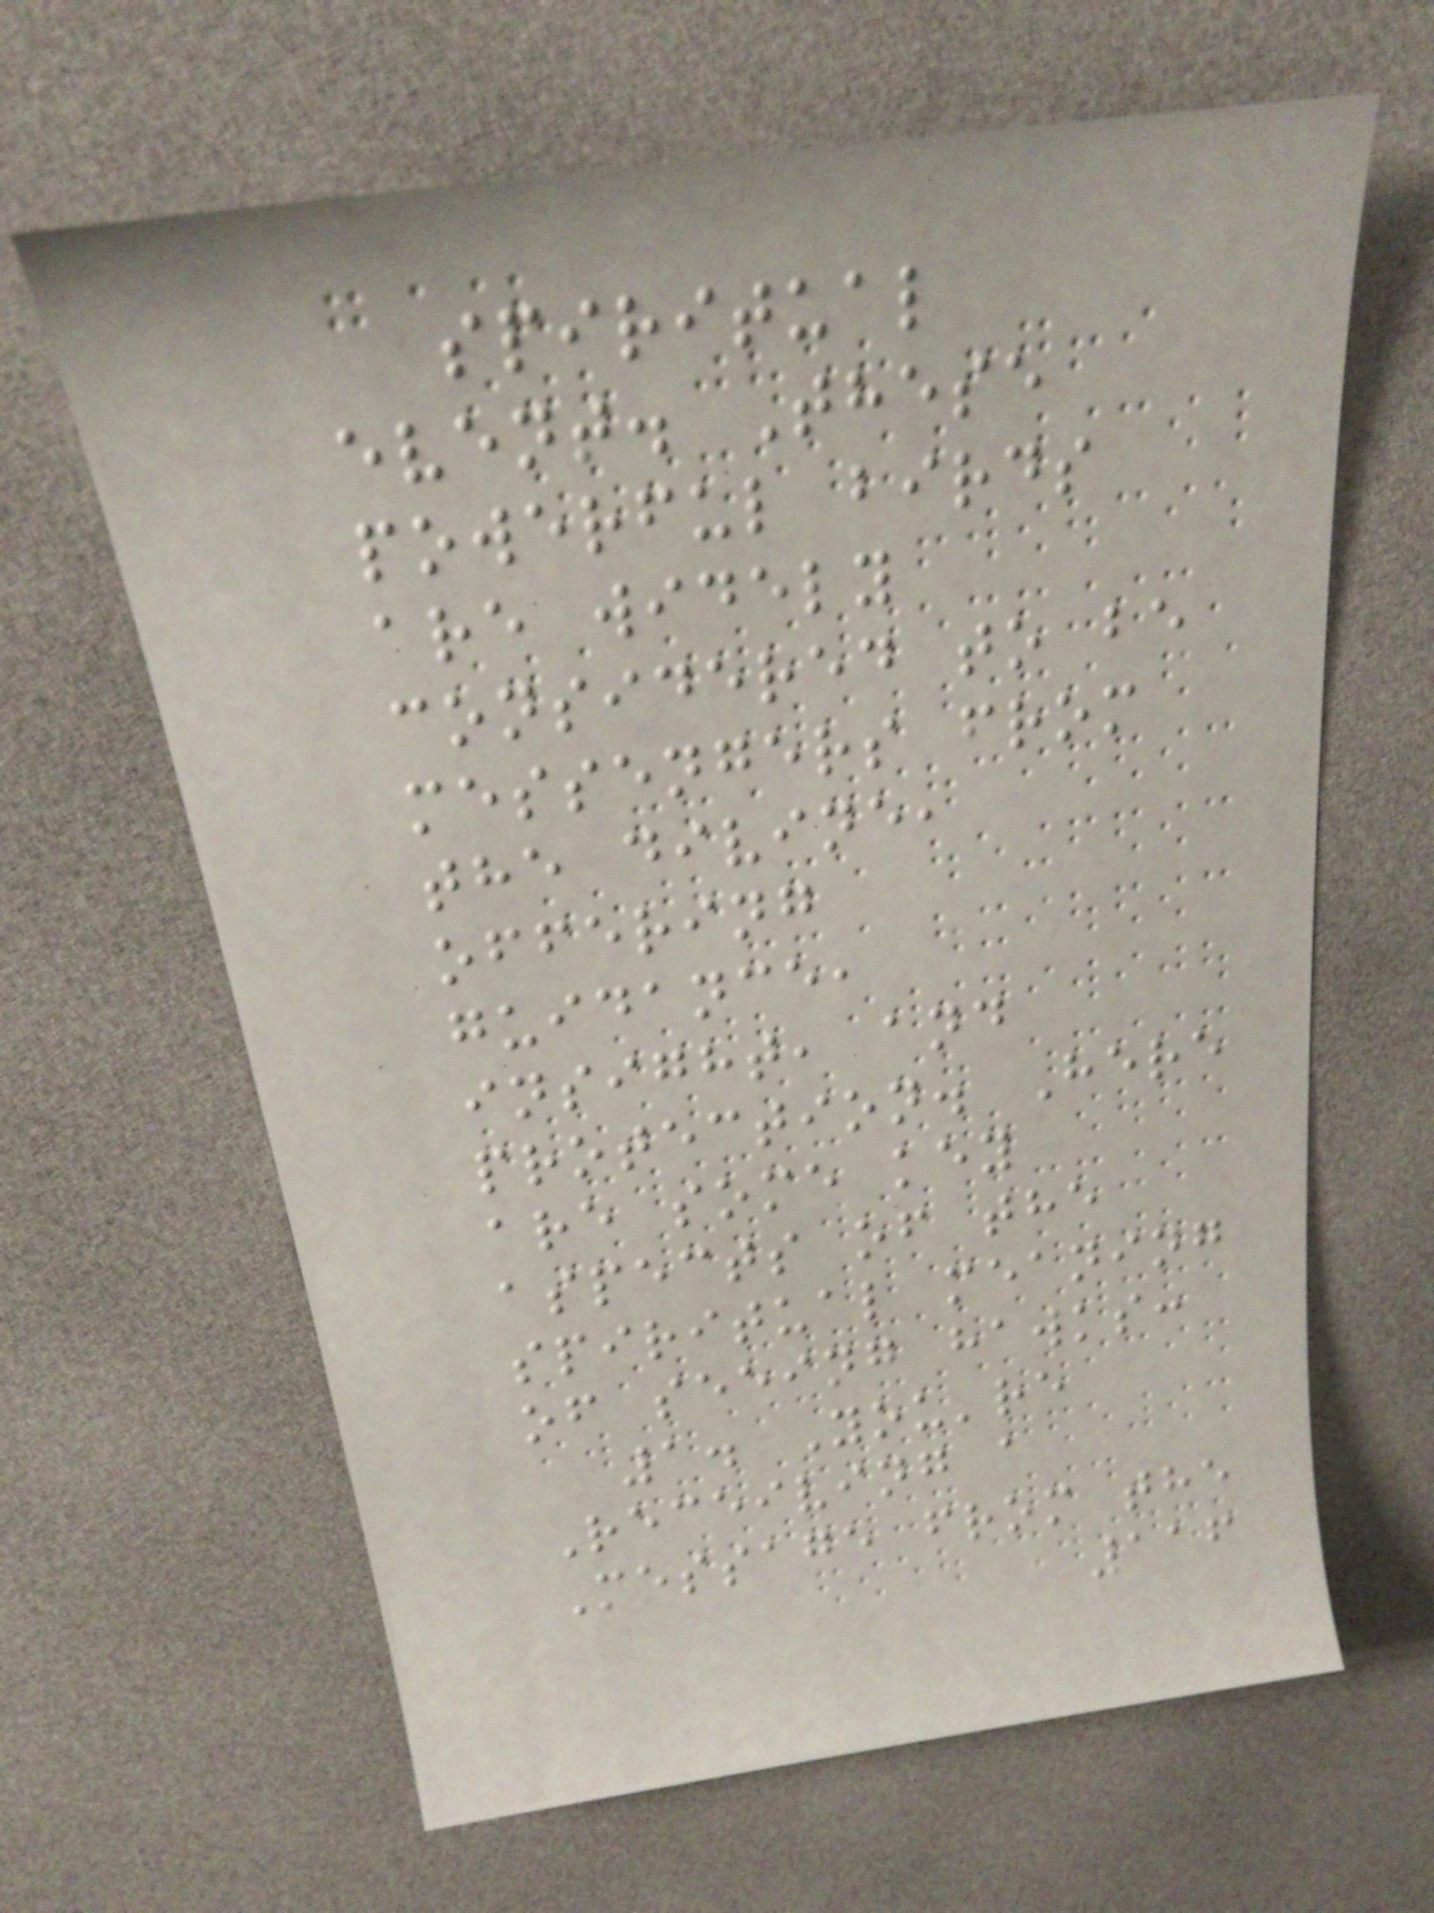spiritual
event. These
powerful birds
are widely
considered to be
messengers from
the divine,
offering
guidance,
insight, and
protection. Here
are some key
aspects of the
spiritual meaning
of seeing hawks:
1. You're
Receiving a
Message from the
116
